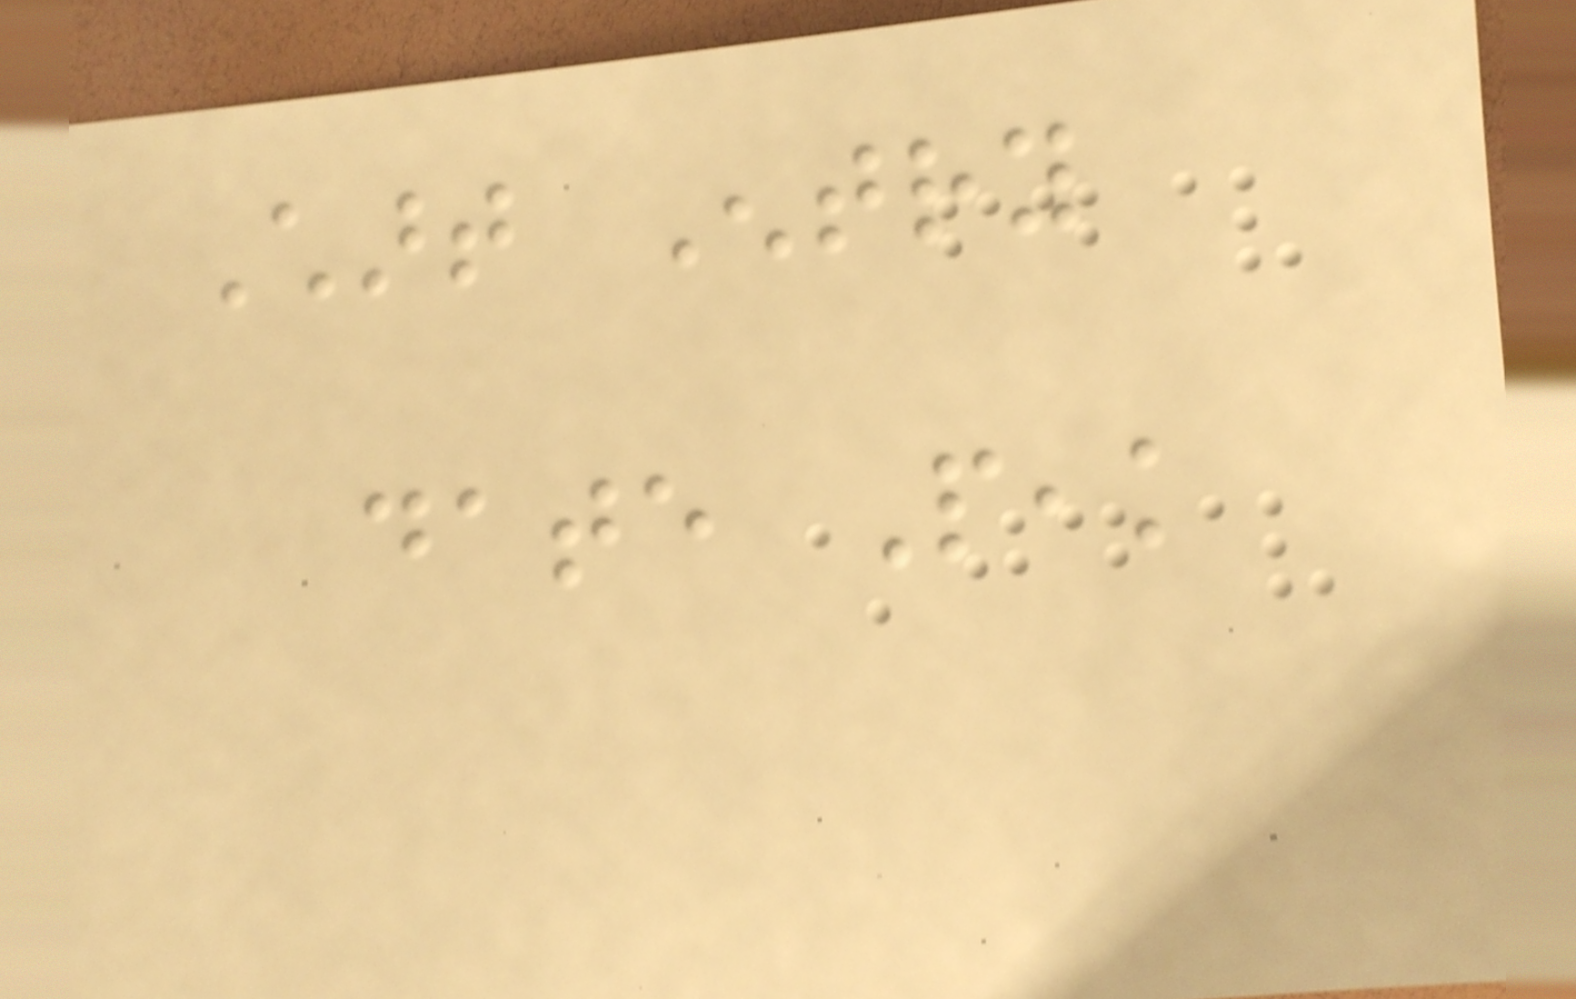Chart Entry
date Peak
